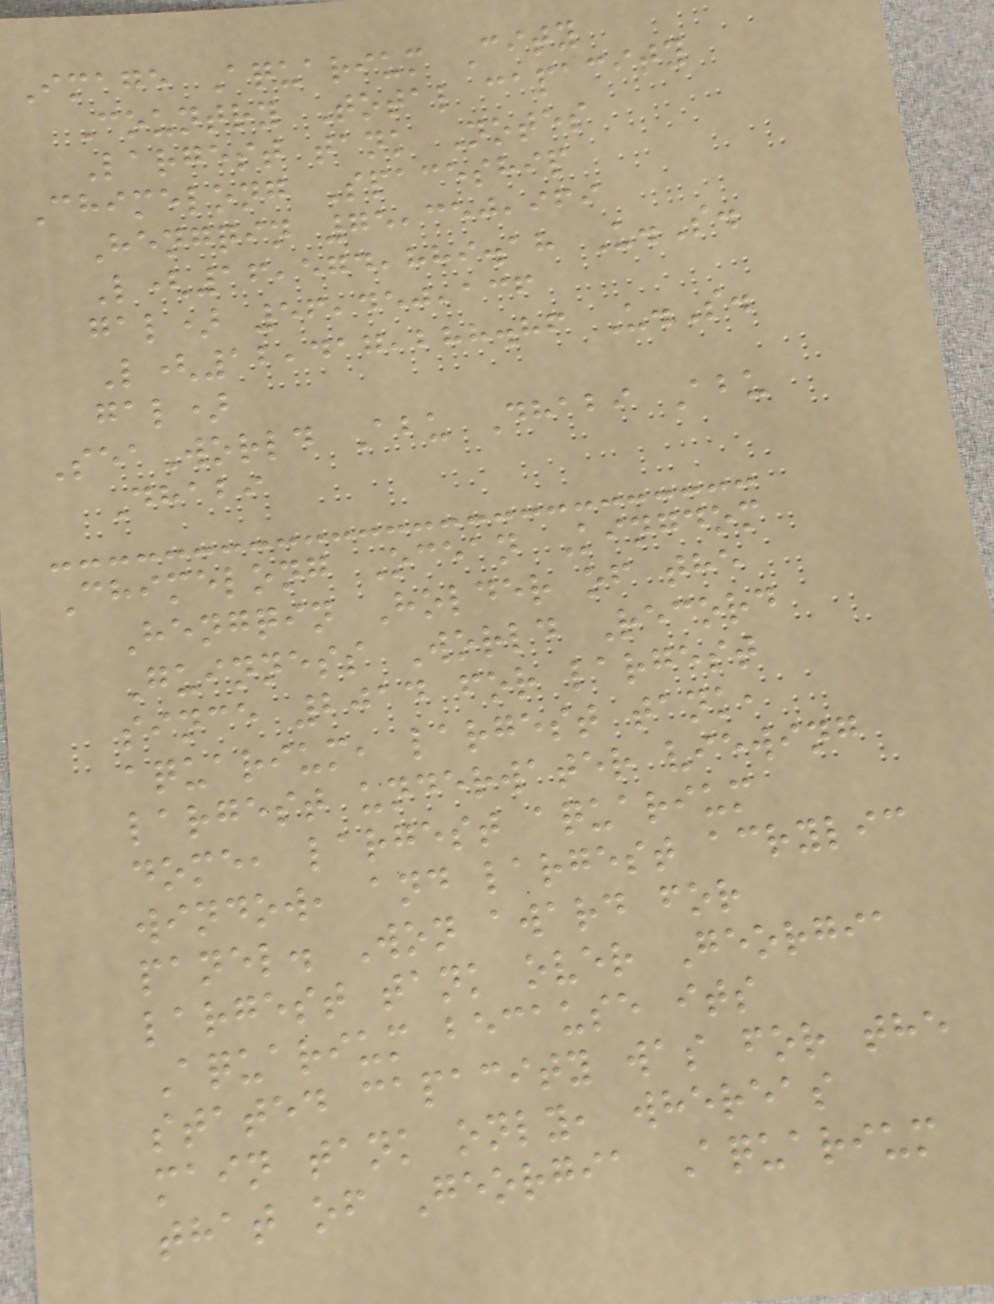Image Aquarium City
Country Total capacity
Largest tank Notes
Chimelong Spaceship
Hengqin 75,350,969
L(16,574,889.18 U.S.
gal) 56,450,136
L(12,417,288.86 U.S.
gal)
SeaWorld Abu Dhabi Abu
Dhabi
Chimelong Ocean Kingdom
Hengqin Holder of the
Guinness World Record
since 2014 for largest
aquarium, largest tank,
largest underwater viewing
dome, largest aquarium
window, and largest acrylic
panel. Won award for
largest tank over Georgia
Aquarium because its
stated capacity was for the
main tank only, whereas
that of Georgia Aquarium
